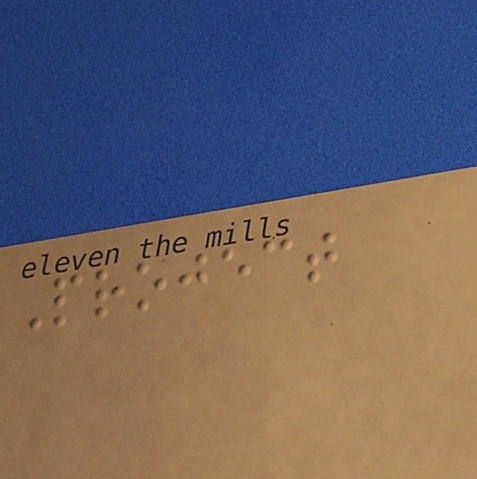Project
